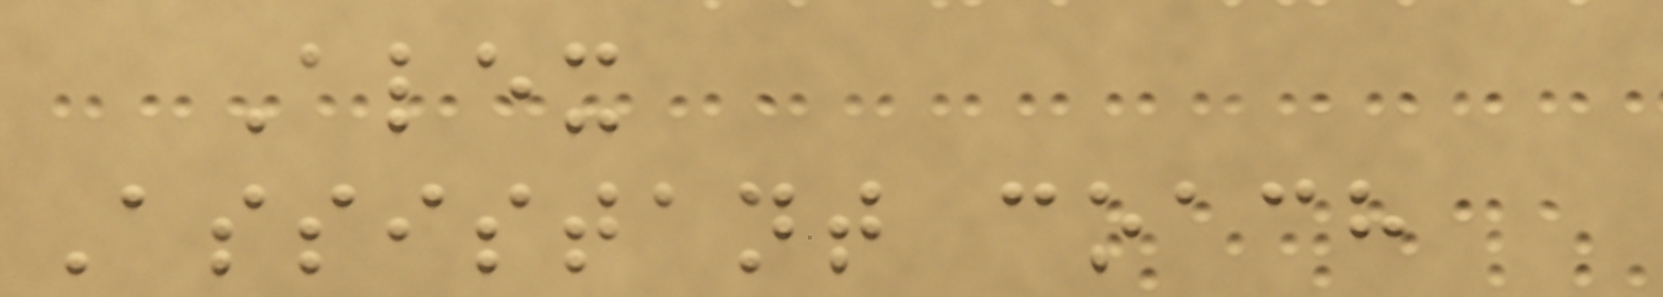Alex
Assistant coach
